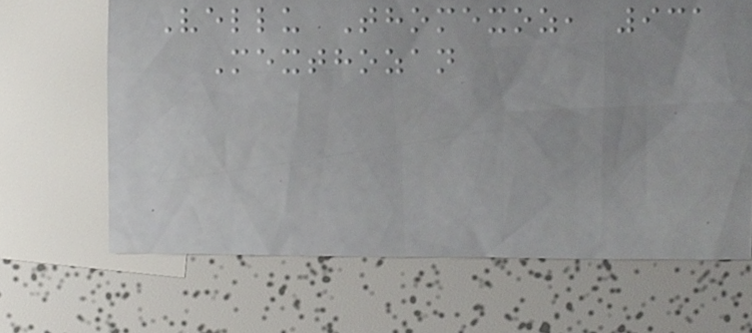Vellu Thomexoz, 931
Mexthozan
